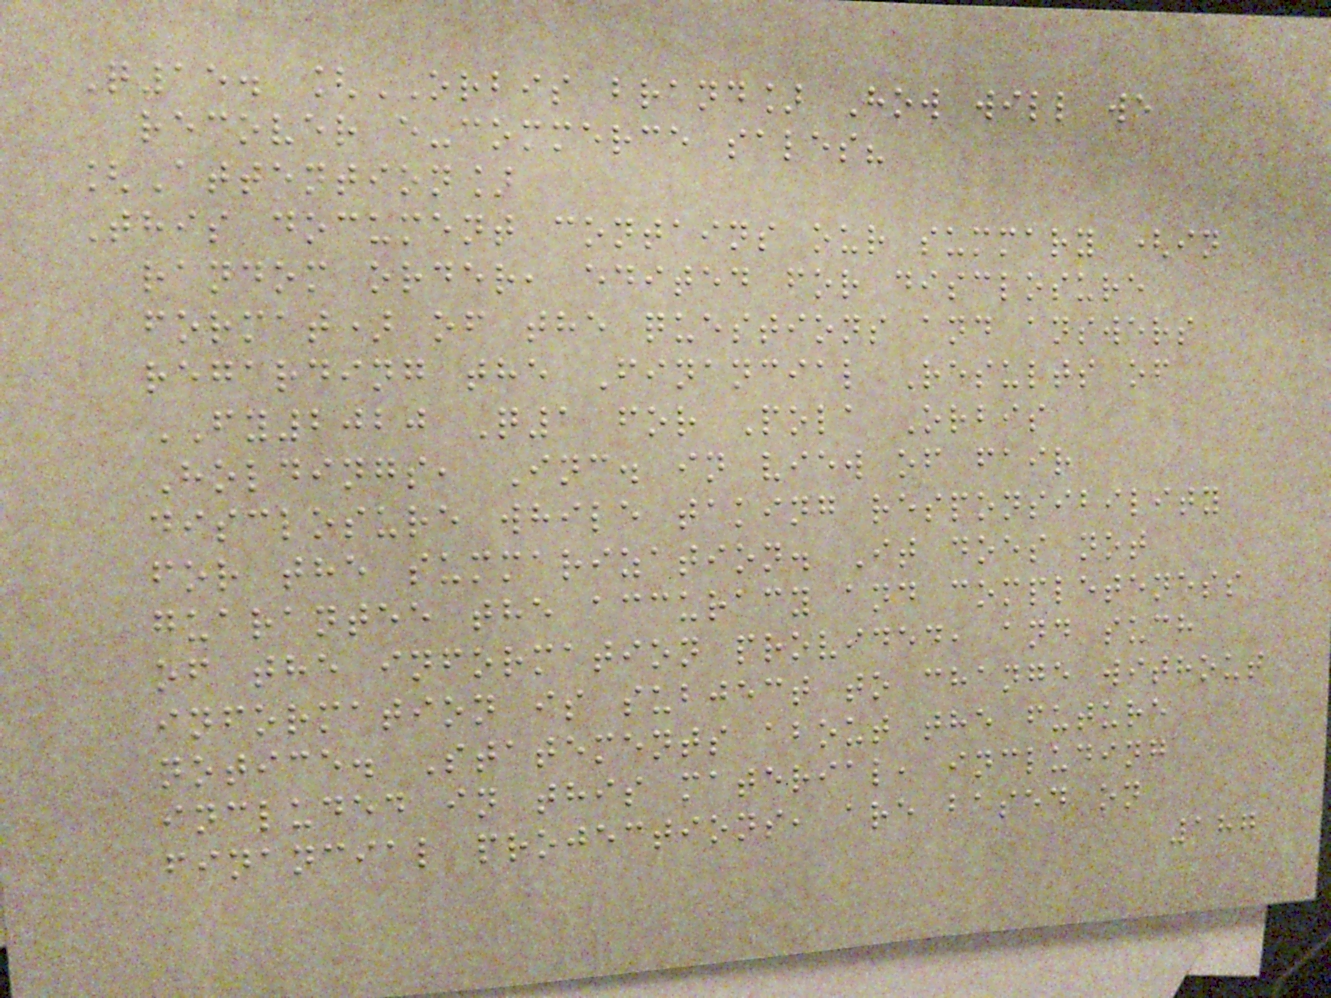Q15. [ORBIS brand] How will we
recover e-commerce sales?
[Attention]
This document contains our summary (in
random order, edited for disclosure
format) of the questions and answers
regarding the Financial Results of
FY2020 Q1 for Pola Orbis
Holdings, Inc. in view of fair
disclosure while taking responsibility
for the summarization. It does not
guarantee the accuracy and completeness
of the information provided, and such
information is subject to change without
notice. Statements about the future
included in this material, including
financial projections, are based on
187
